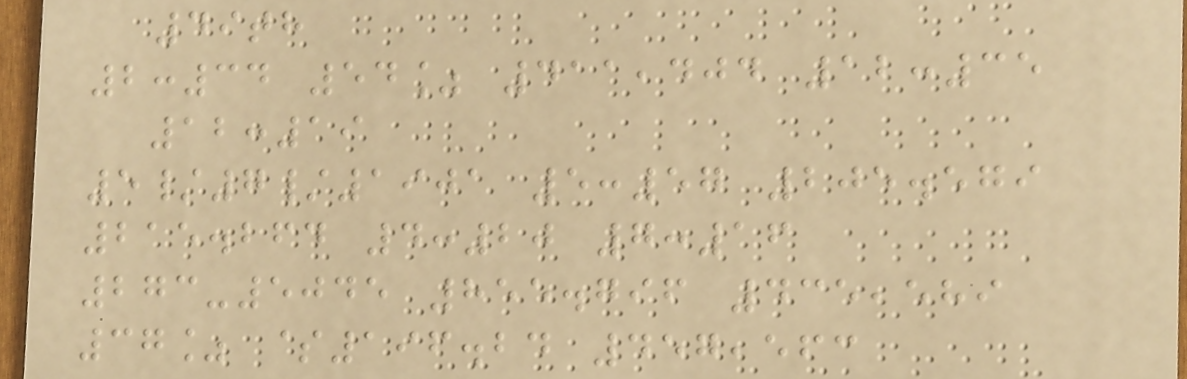49th
2:34 54% 411,404 12:35
12:19
5/7/1901 5:57 205.579
215.264 4:20 7:16
273-5045 855.796 435,589
37% $196.24 457,563
